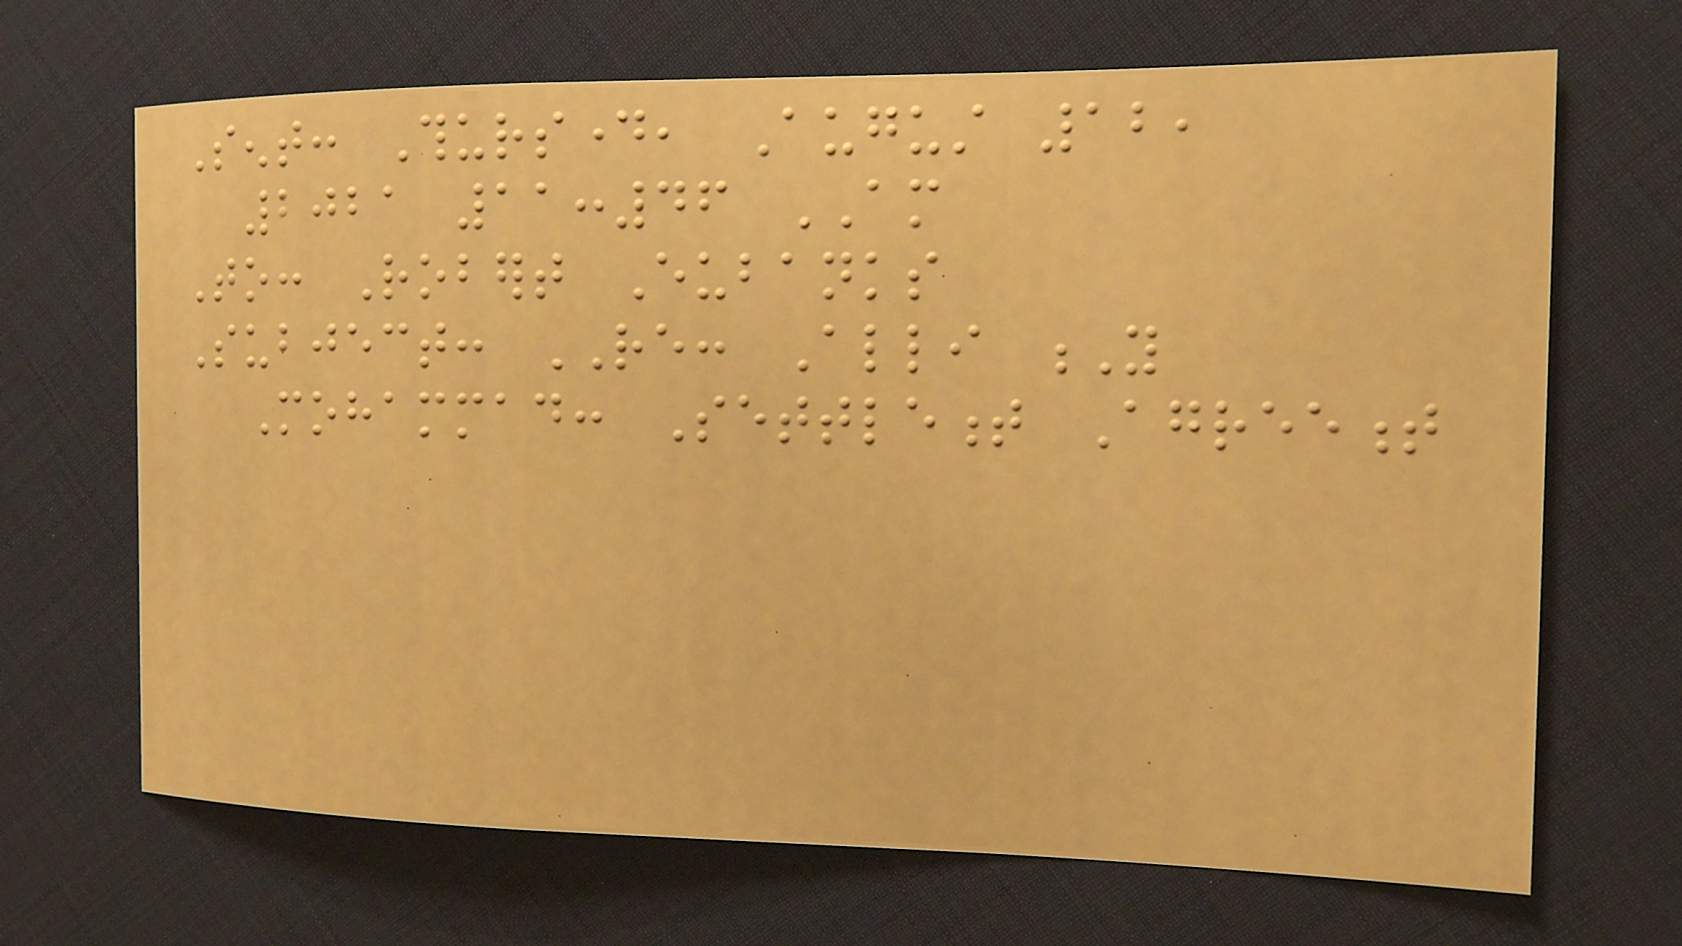Sent: Thursday, August 12,
2021 11:46 AM
To: Robert Eubanks
Subject: RE: Alli Y
Mohammad: Settlement Agreement
